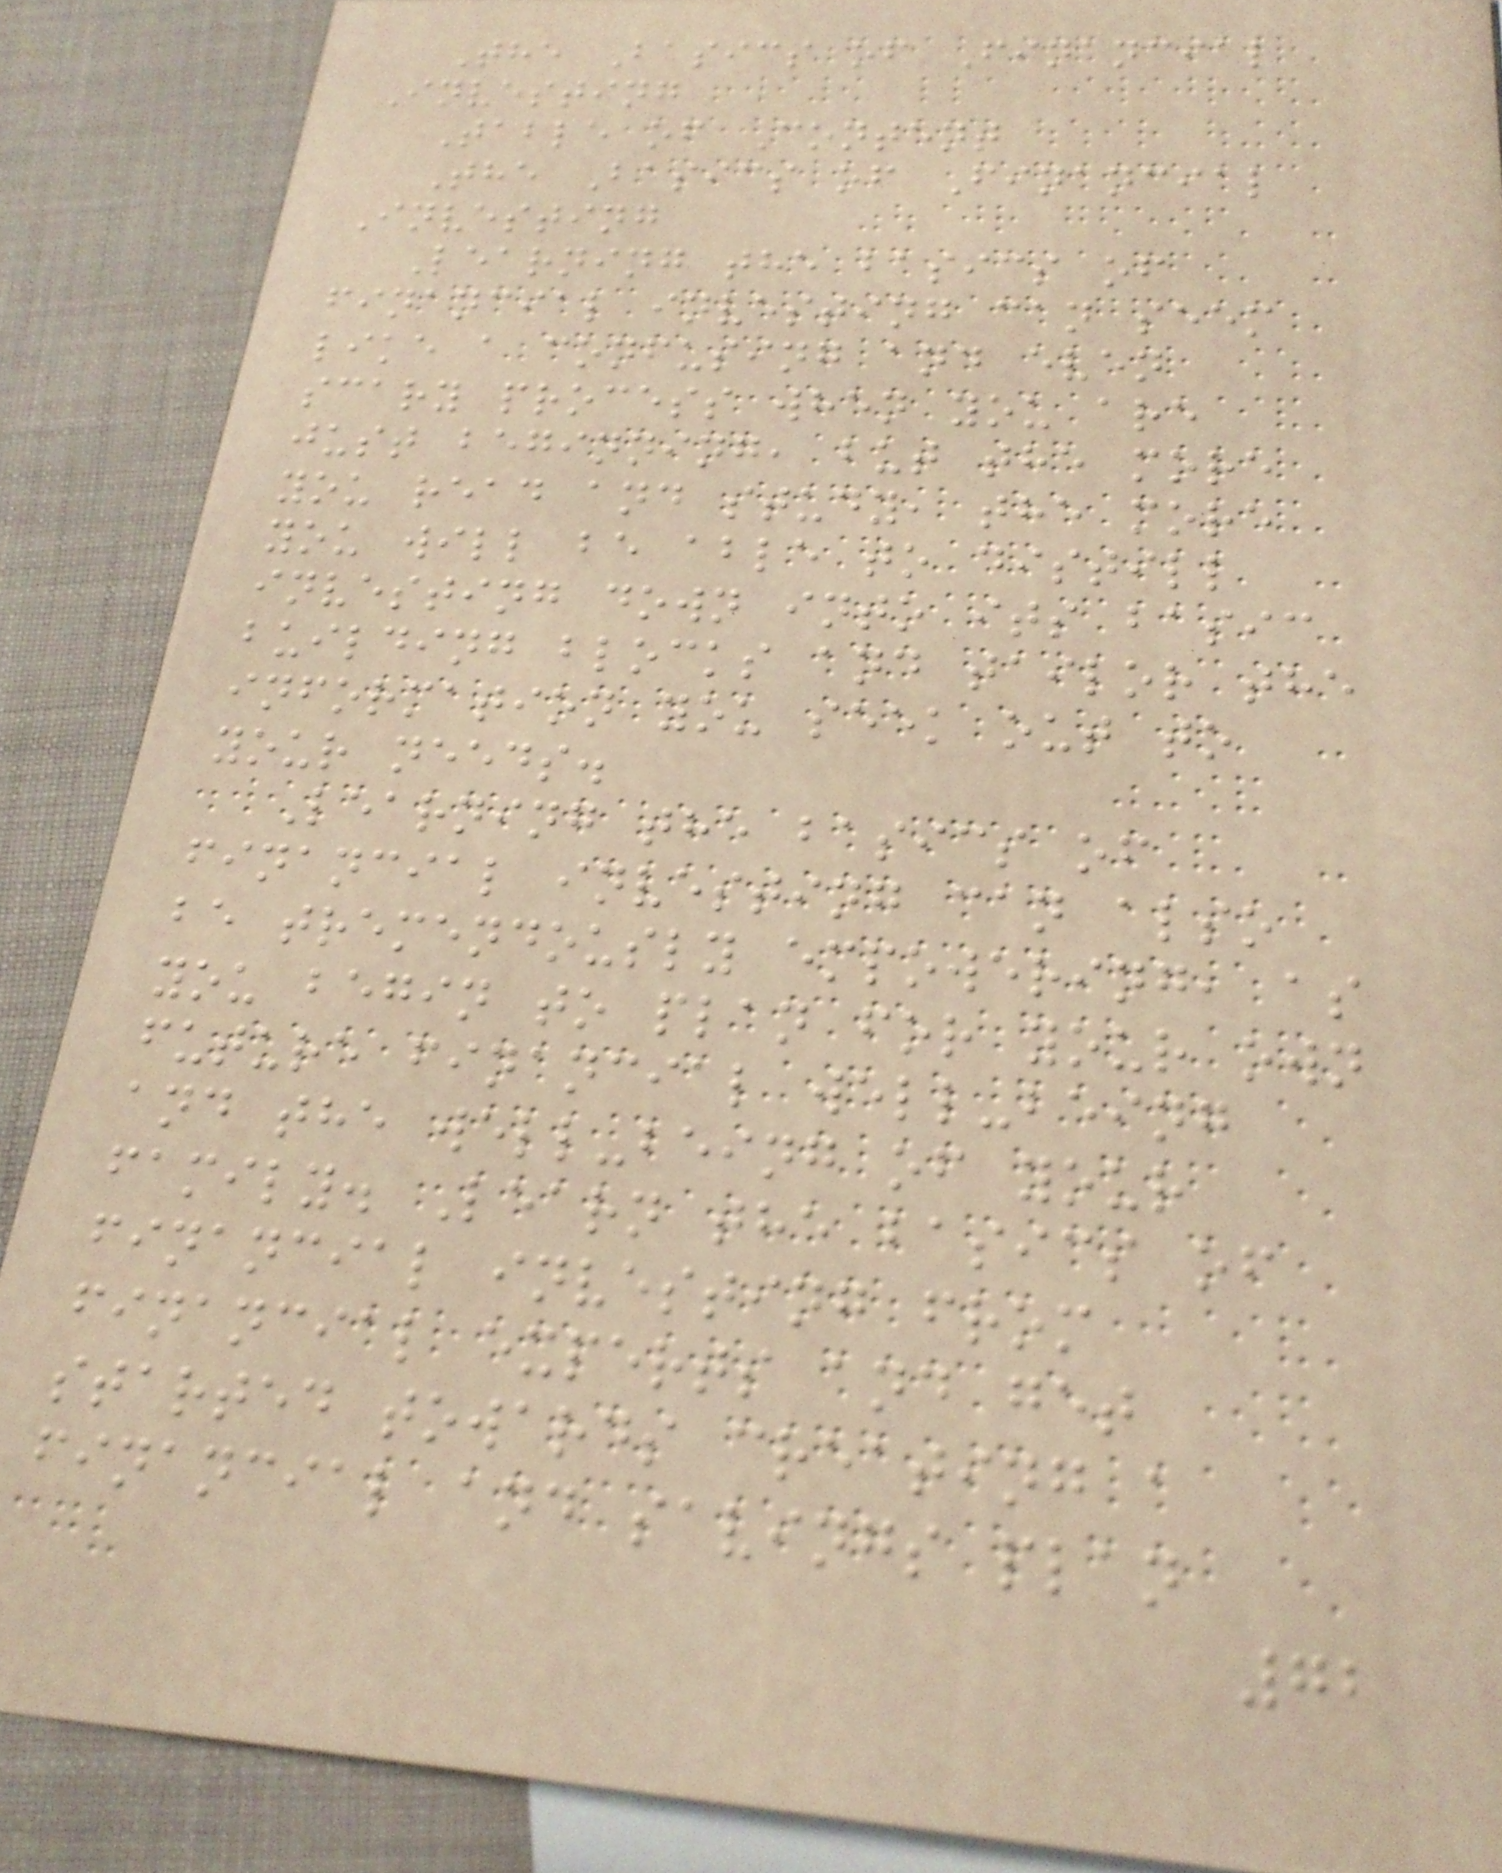The Basics of Financial
Investing
Table of Content
The Basics of Financial
Investing
Learning the basics of
financial investing can seem
like a confusing and even
scary process when you are
just beginning, but the more
you read and study, the more
you will be able to distill
investing down into its basic
building blocks and tailor the
information you seek out to
your needs.
Learning the basics of
financial investing can also
be tremendously empowering, as
you begin to plan for your own
future financial well-being
and the well-being of your
family. Learn the basics of
financial investing from
financial experts and get
started towards creating a
financial and savings plan
72
